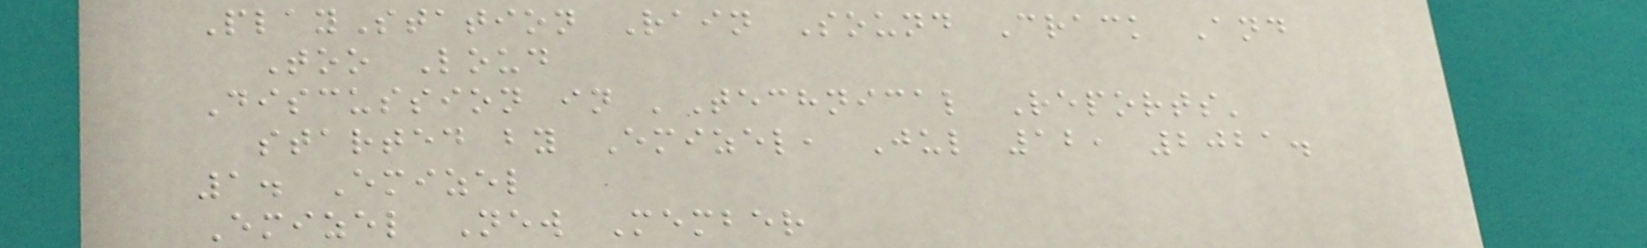PlayStation Rain Sound Crack And
Too Loud
Discussion in 'Technical Reports'
started by Emizel, Jul 12, 2021.
1. Emizel
Emizel New Member
